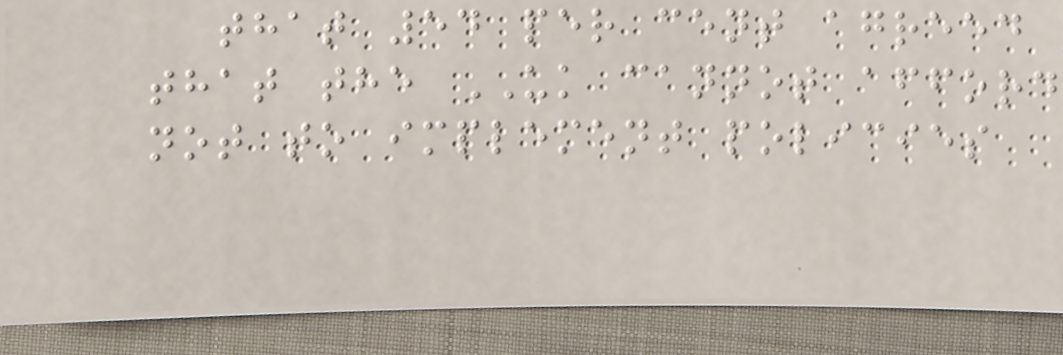that 54 per cent agreed
that the UK cannot afford
not to implement policies
